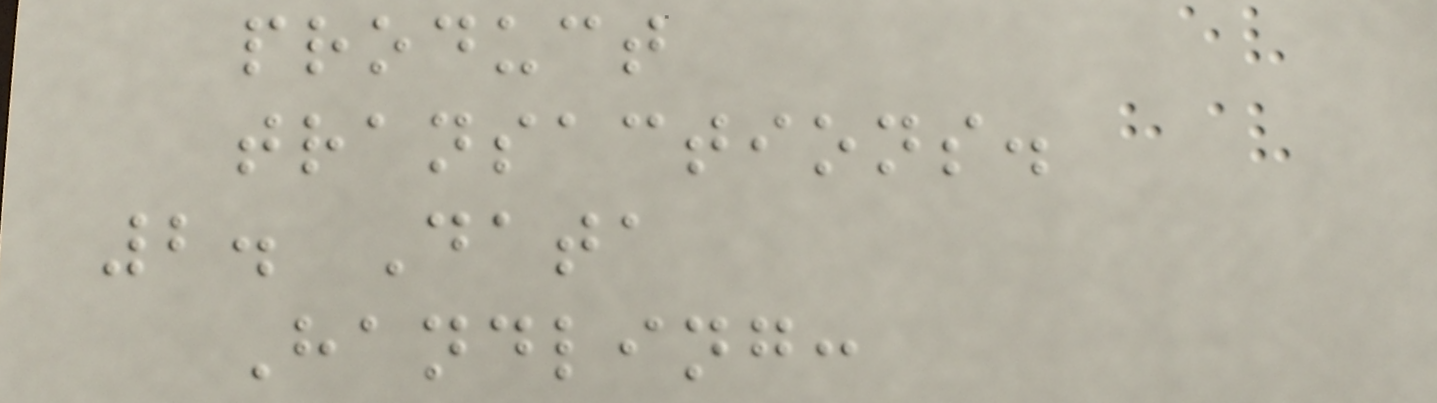product
transactions.
2. Data
Handling:
